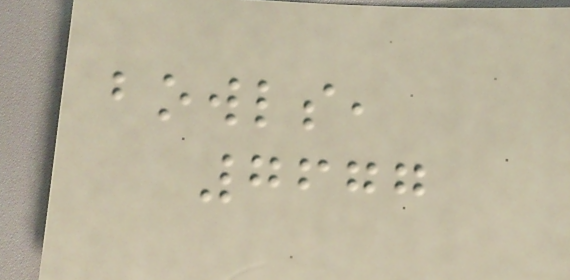bowls,
7677
